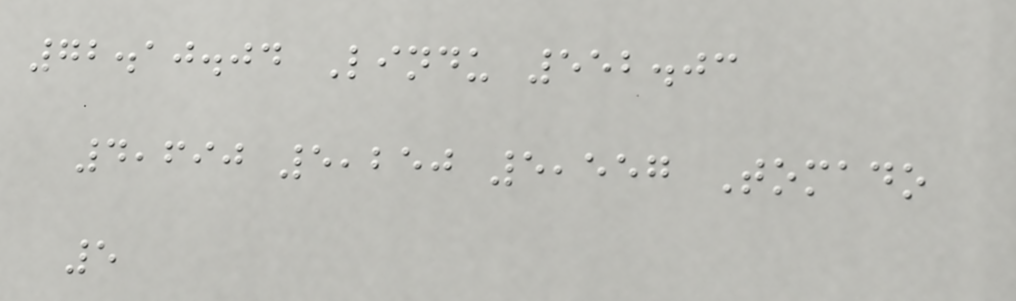72.10.04 Lindu 552.03
4,690 5,250 5,557 Tomado
5
